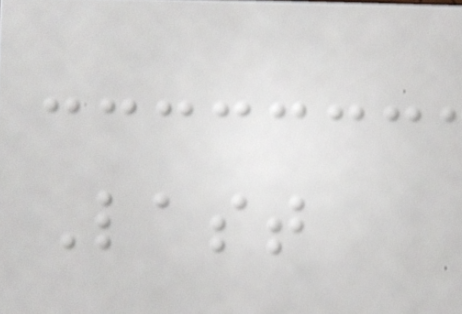Last
